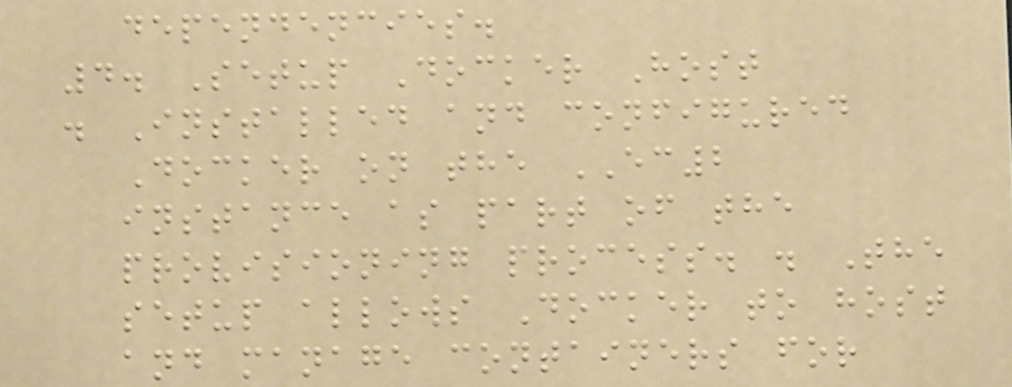dependencies.
4. Setup Docker Host
. Installed and configured
Docker on the EC2
instance as part of the
provisioning process. . The
setup allows Docker to host
and manage containers for
